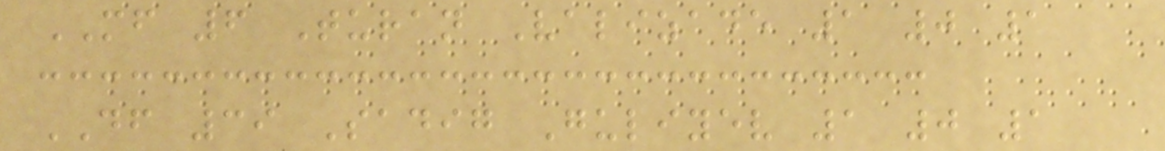MF 6 Turan Valizade 1 0 1
DF 39 Sadig Guliyev 1 0 1
